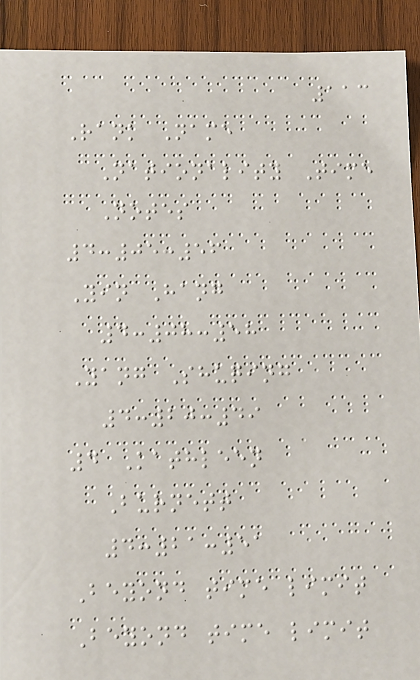113
Rank Name
Nationality Time
Notes
4:05:56
Yin Hang
4:08:58
Yang Shuqing
4:20:49
4 Kathleen
Burnett
4:21:51
Beyond time limit
Beyond time limit
